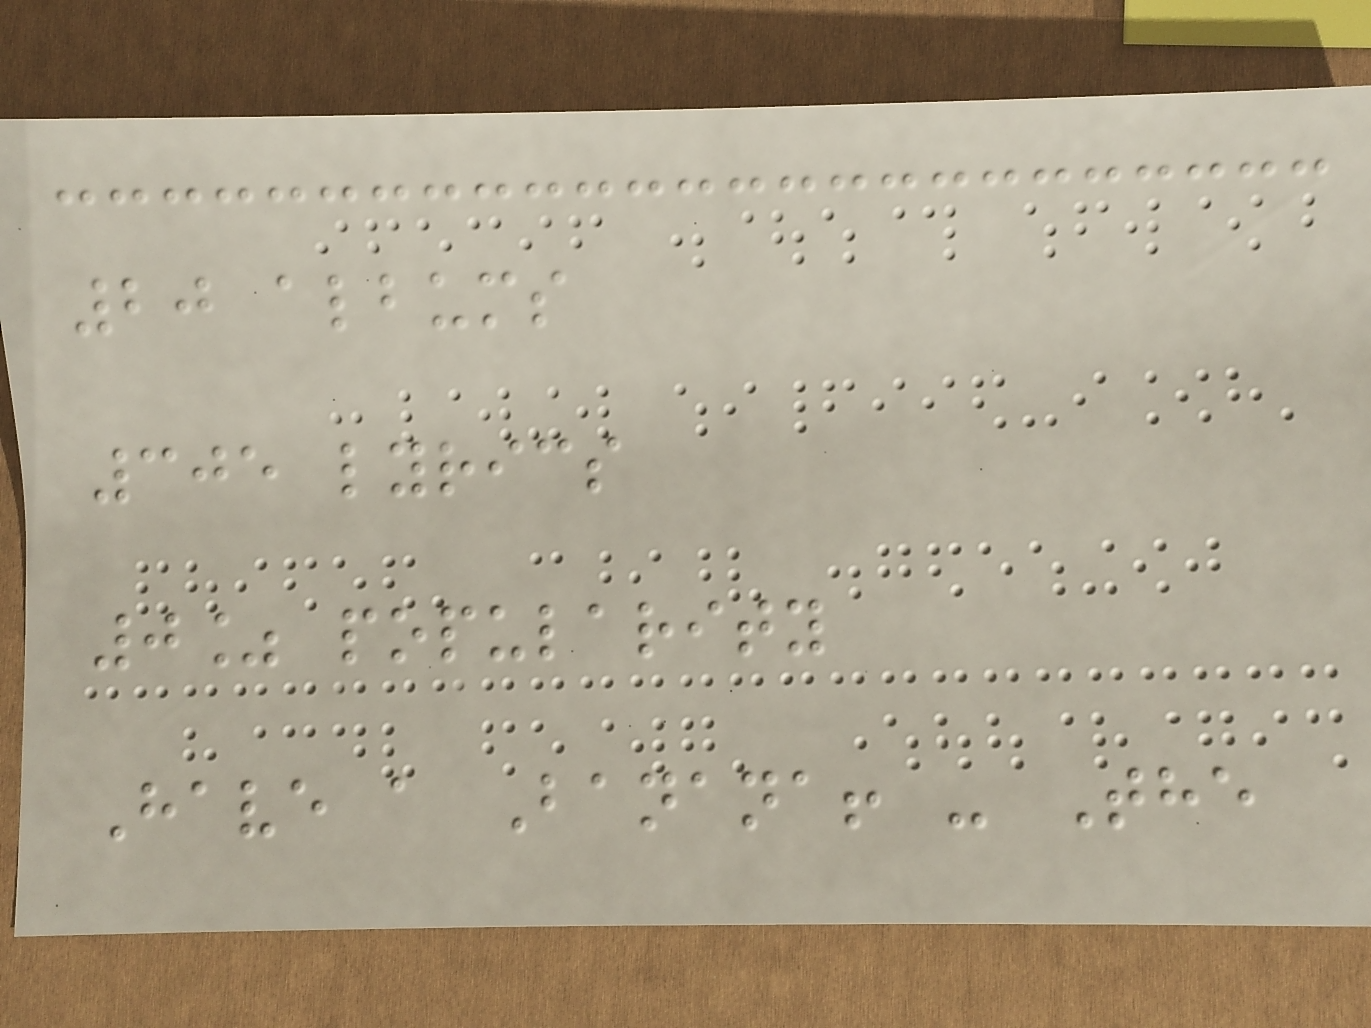20 albums
305 lyrics
0% popularity
Have a Banana! - The
